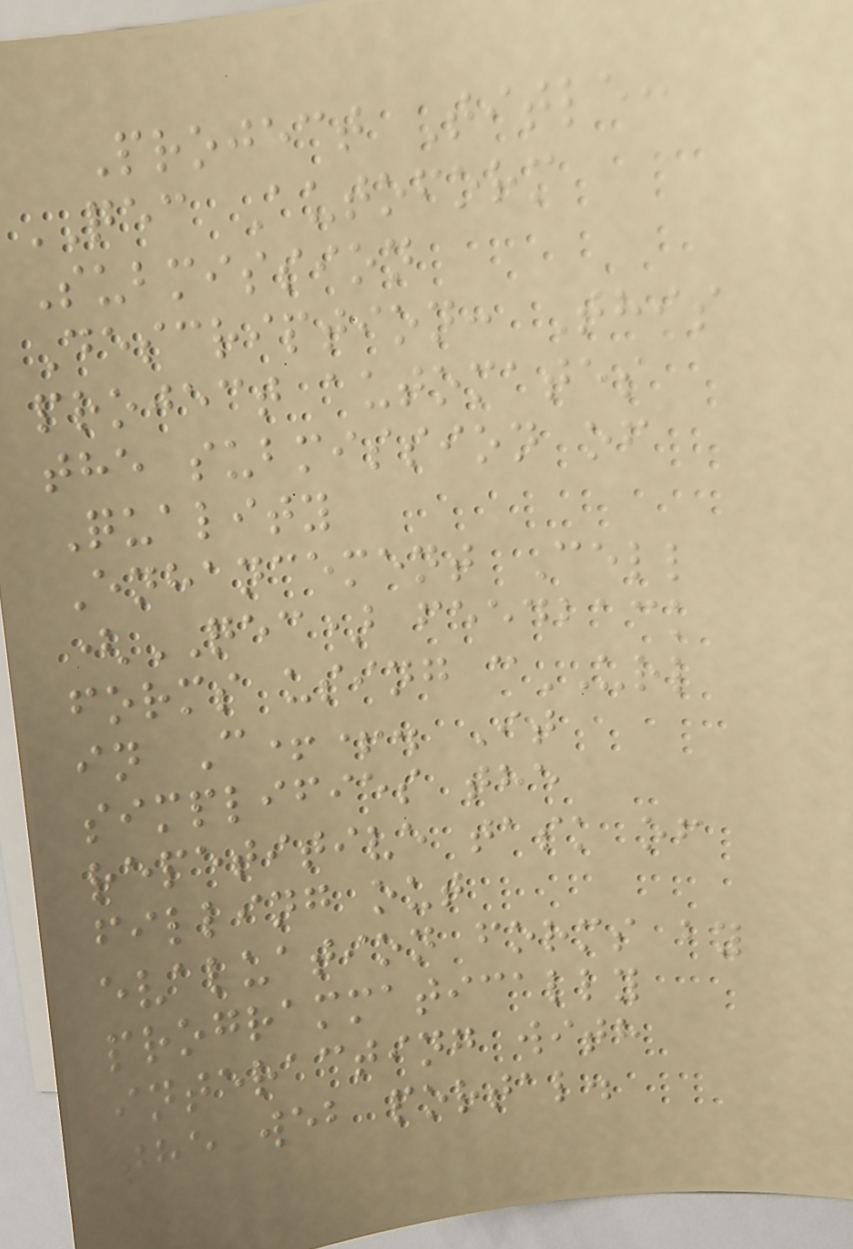Project Title:
QEC Autoform
Submission
Description: This
project automates
the submission of
Quality
Enhancement Cell
(QEC) feedback
forms using cURL
in C++. It
simplifies the
repetitive task of
filling out
evaluation forms by
programmatically
interacting with
the web portal.
